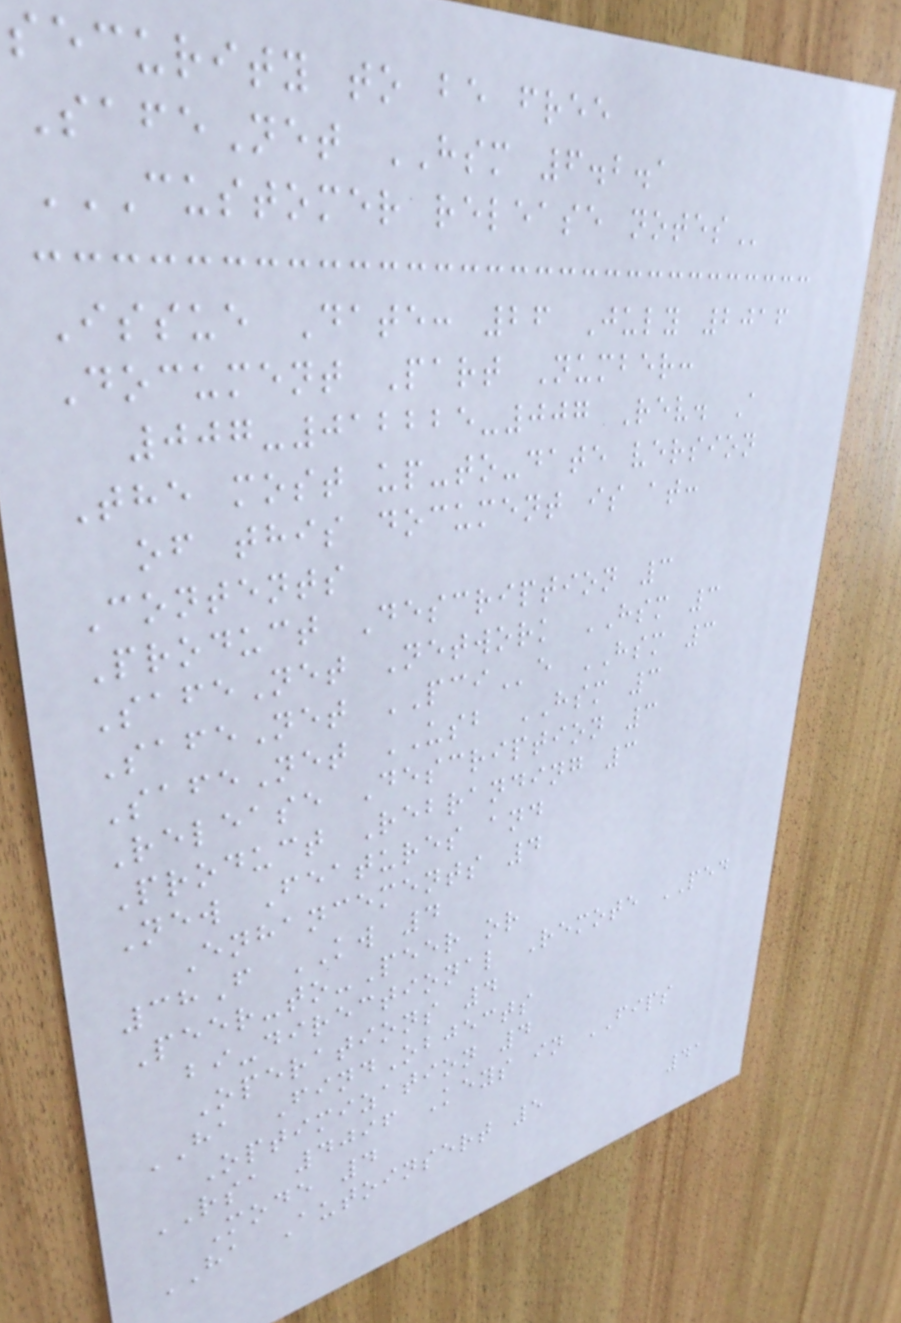security to be free
SafeNet HSM 6.2.1
CUSTOMER RELEASE NOTES
Issue Date: 26 July 2016
Document Part Number:
007-012225-007 Rev. A
The most up-to-date version
of this document is at:
Contents
Product Description 3
SafeNet Network HSM 3
SafeNet PCIe HSM 3
SafeNet USB HSM 3
Release Description 3
Product Rebranding 3
New Features and
Enhancements 4
38F KW 4
Peer-to-Peer or
bi-directional Remote PED
Operations 4
HA FindObjects
Optimization 4
RSA 4096 Keys in FIPS
Mode 4
HA Autoinsert 5
41
